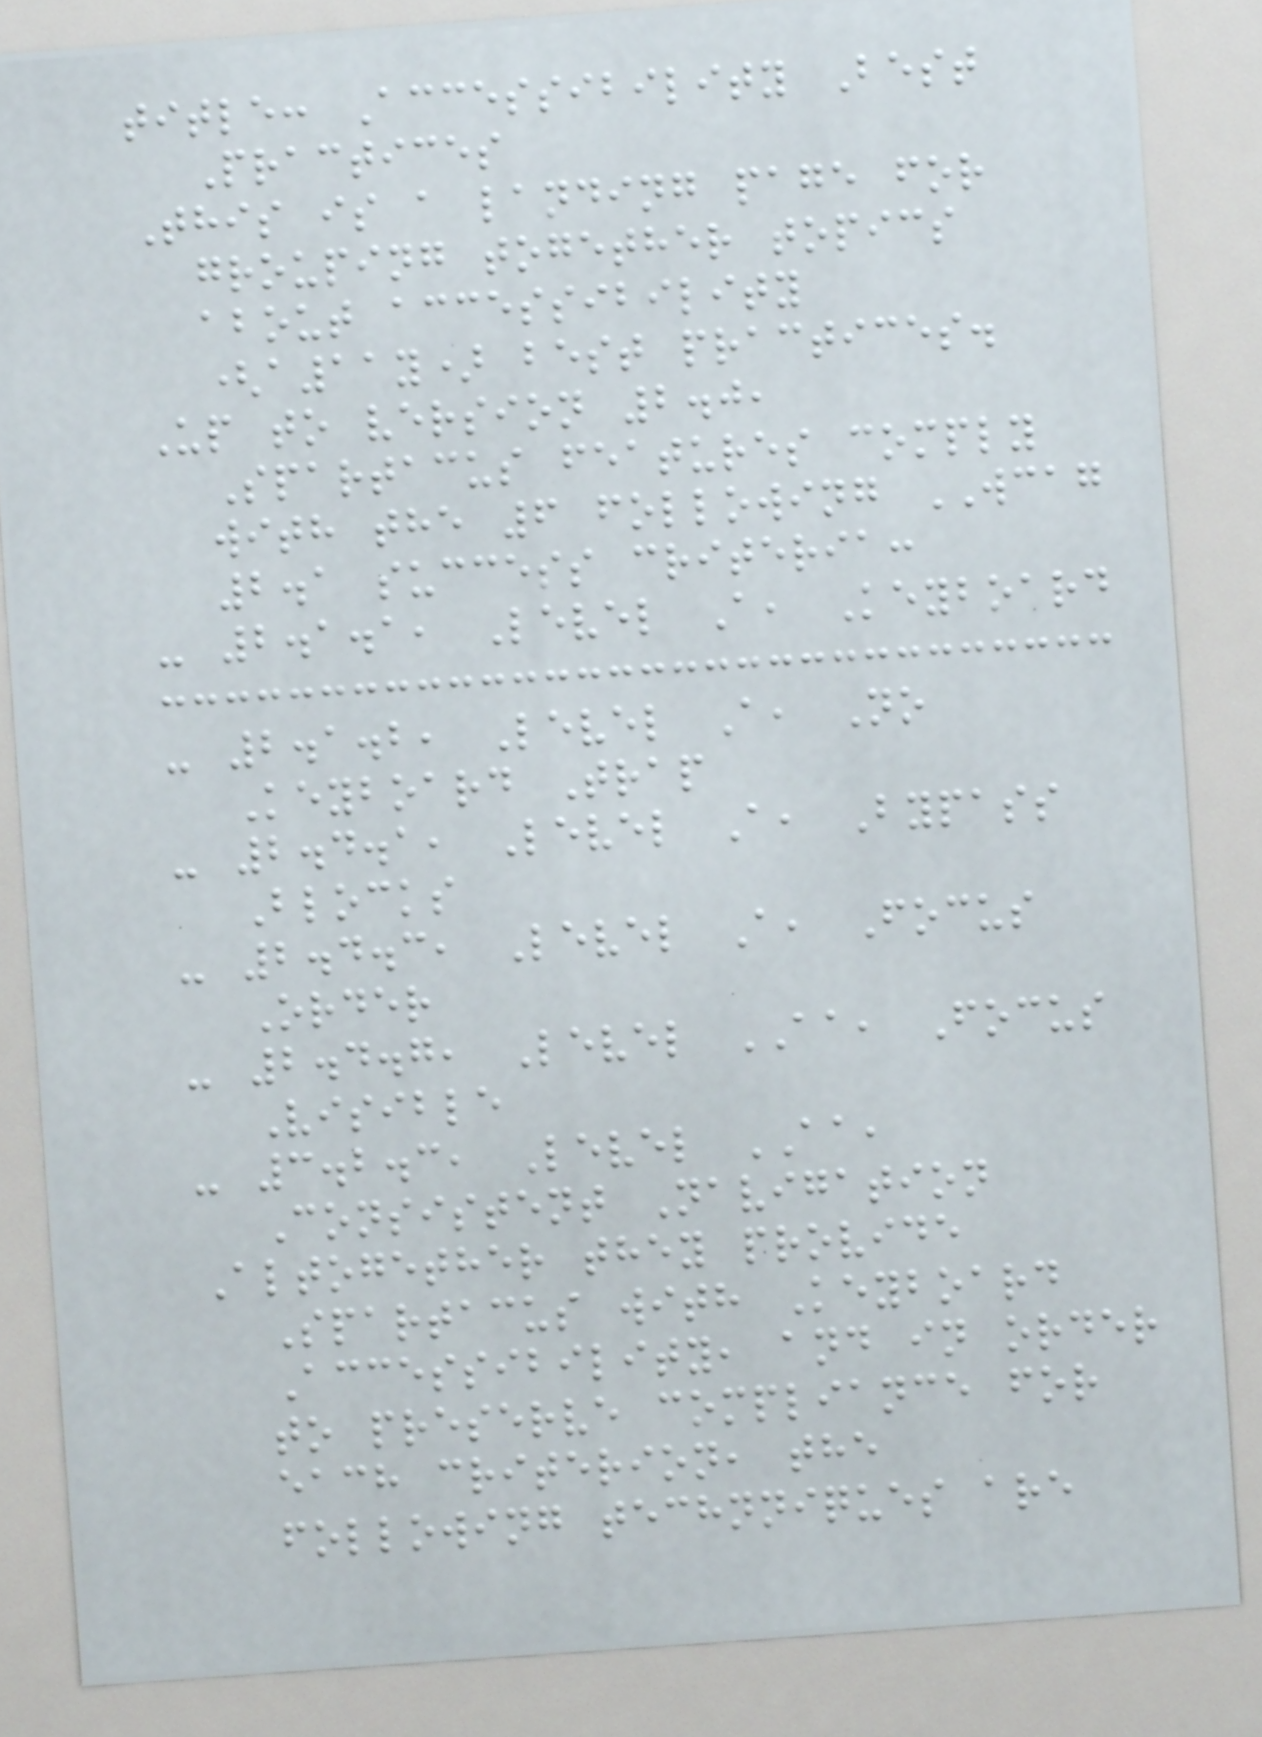title: Accessibility Best
Practices
This is a landing page for
grouping together topics
about accessibility
(a11y) best practices.
Up to version 2.0,
Spartacus features comply
with the 6 following WCAG
2.1 success criteria:
- 2.1.1, Level A, Keyboard
- 2.1.2, Level A, No
Keyboard Trap
- 2.4.1, Level A, Bypass
Blocks
- 2.4.3, Level A, Focus
Order
- 2.4.7, Level AA, Focus
Visible
- 3.2.3, Level AA,
Consistent Navigation
Altogether they provide
Spartacus with Keyboard
Accessibility, and in order
to preserve compliance for
each criterion, the
following technniques are
